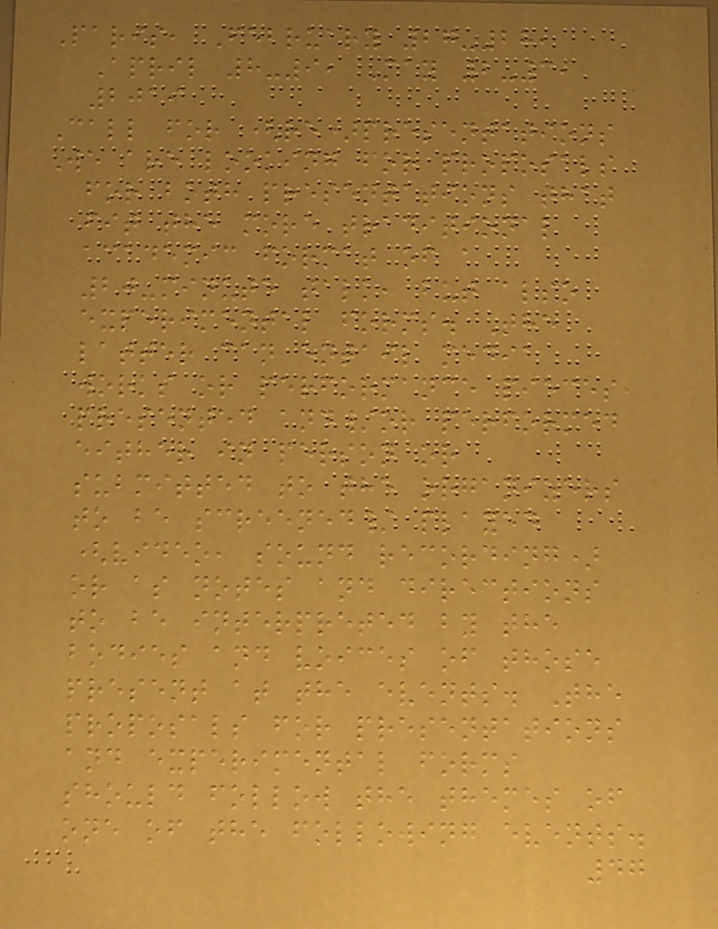Paris, February 27-28,
April 8-9, May 2-3,
2019
Call for (re)presentations
We are looking for proposals
for both presentations that
fit the more traditional
academic format of a
20-minute talk, but also
experimental forms. The
latter can entail media
works or performance pieces,
presented and/or performed
either in person or
submitted to the organizers
to be screened/ played
(video, sound recording)
or as notes and directions
to be interpreted by the
bodies and voices of those
present at the events. The
proposals for presentations
and experimental forms
should follow the themes of
one of the following events.
47
